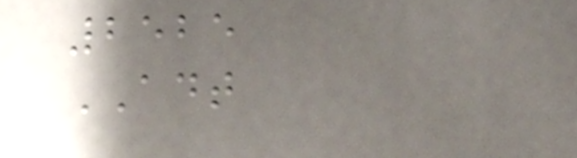2525
ADT
